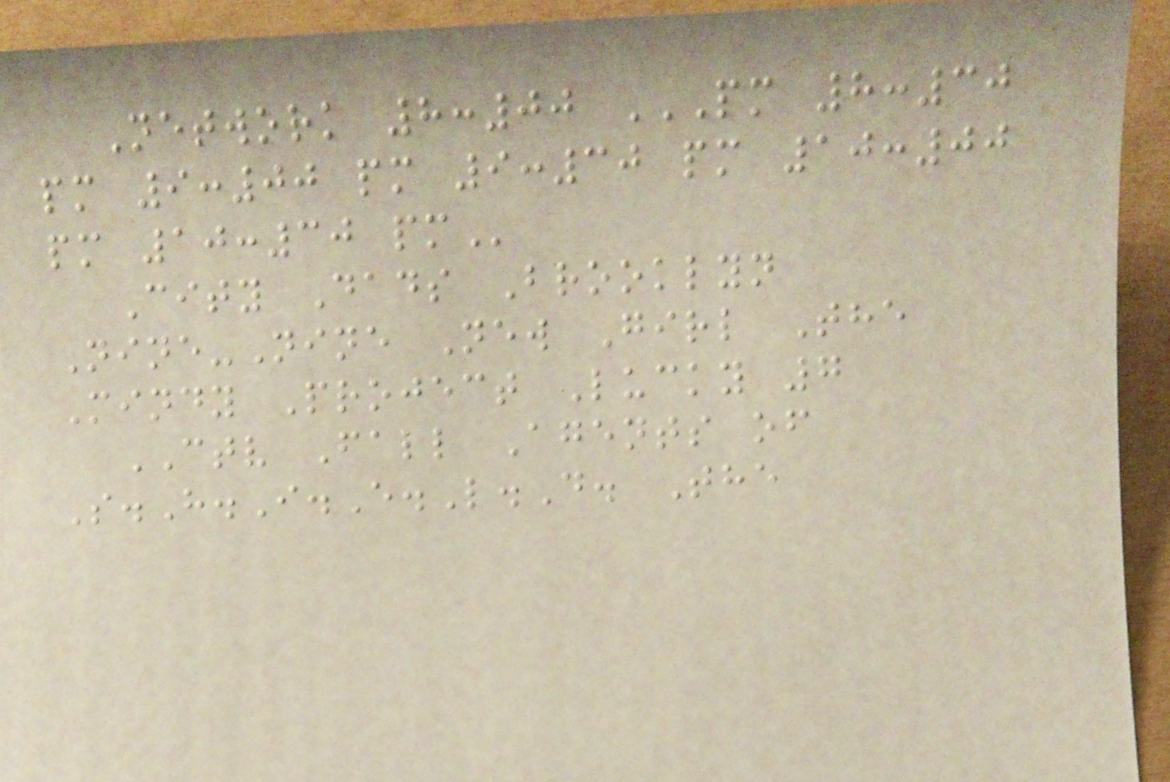Network 8:00 PM 8:30
PM 9:00 PM 9:30 PM 10:00
PM 10:30 PM
City Dads Brooklyn
Nine-Nine New Girl The
Mindy Project Lucky 7
CTV Fall Agents of
S.H.I.E.L.D. The
